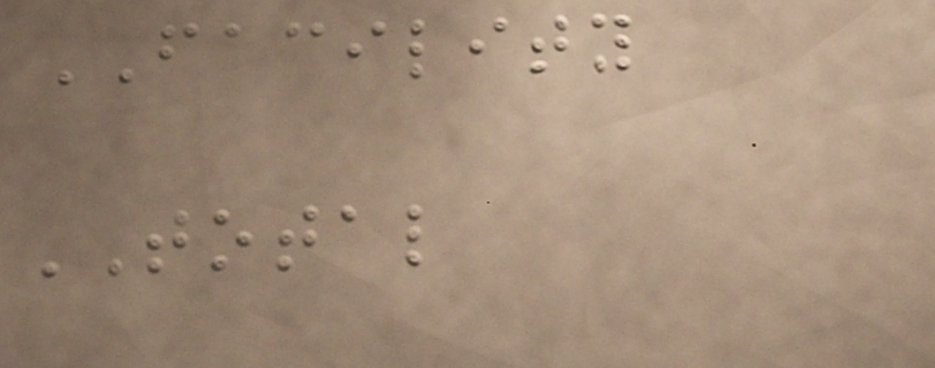FACILITY
TOTAL
